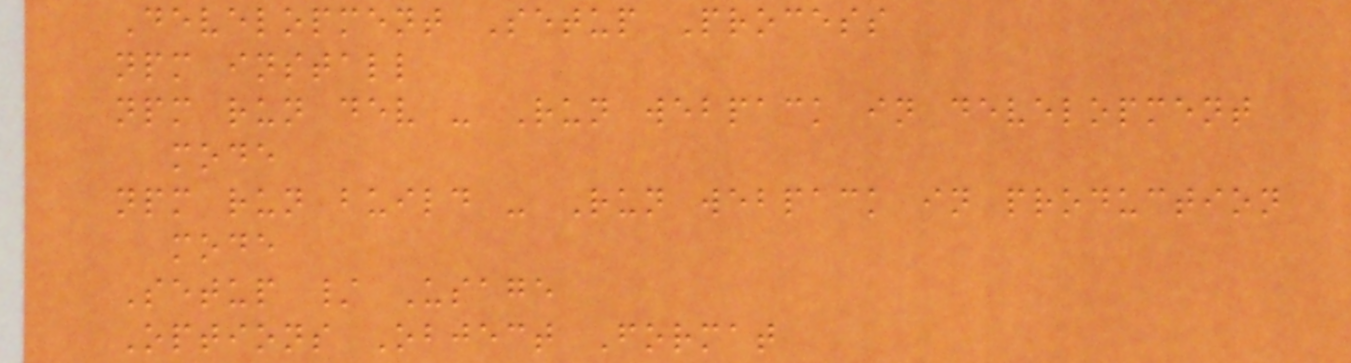Development Setup Process
npm install
npm run dev - Run webpack in development
mode
npm run build - Run webpack in production
mode
Setup / Usage
Options Object Format
